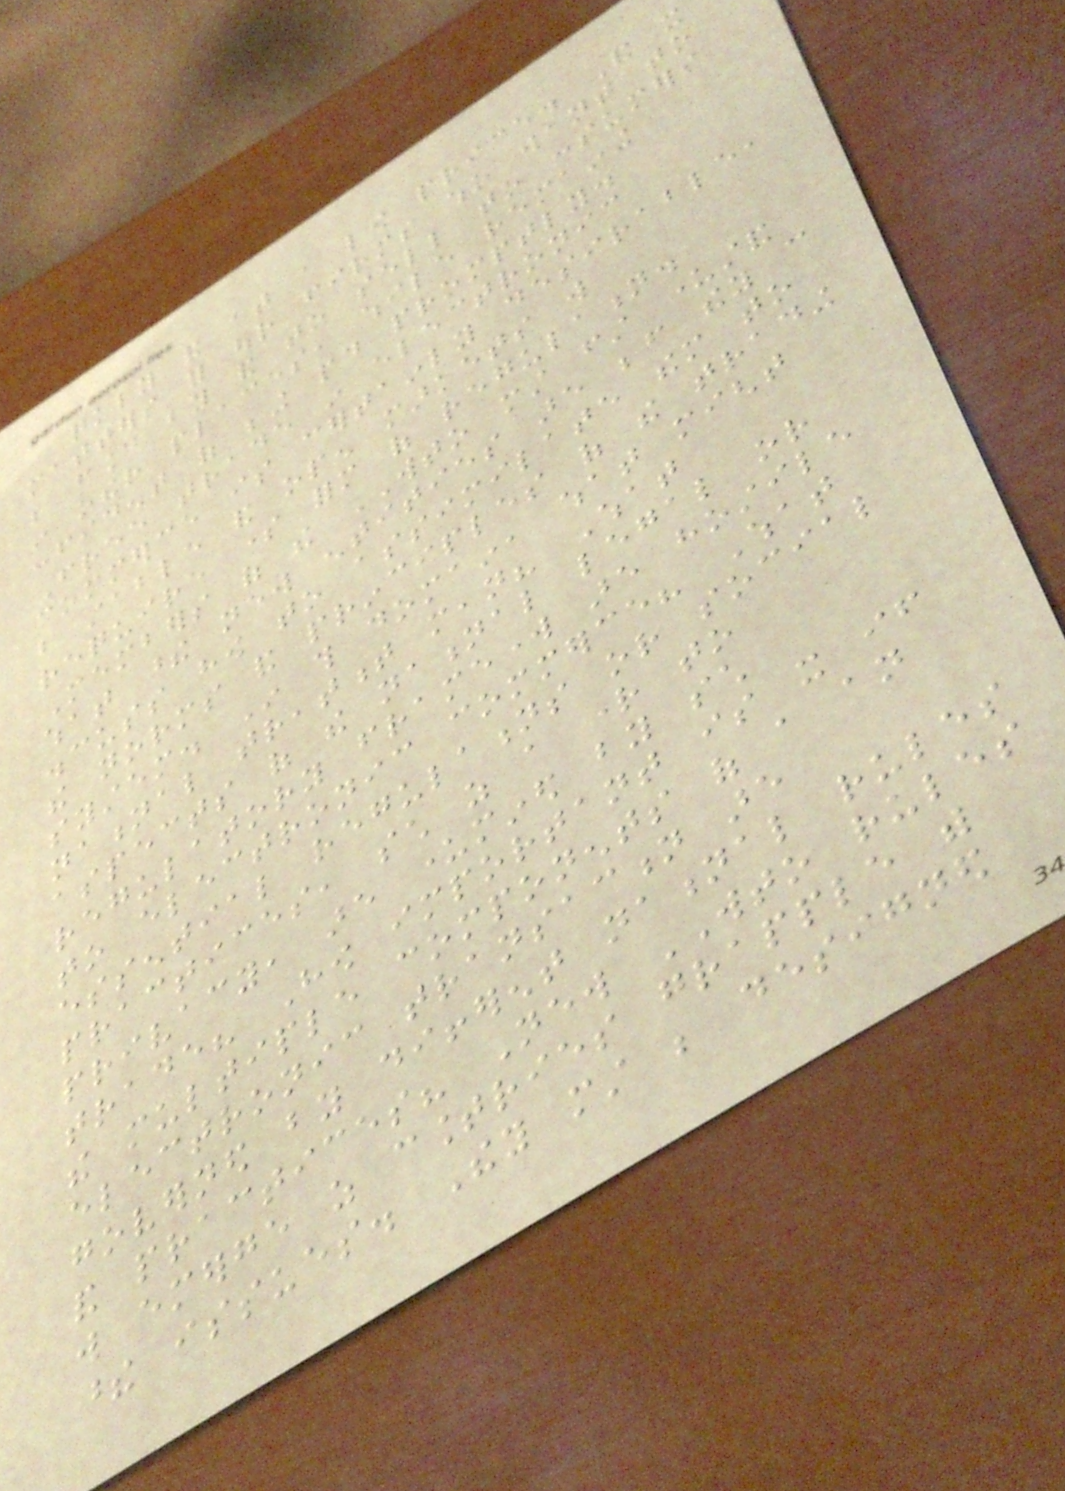quickly and at a low price. And it
matters for our firms who want to
be found by and to sell to consumers
in other places, while remaining
confident of being paid promptly.
Free trade in electronic
commerce is certainly desirable,
but stable and open markets will
require some form of regulation.
Members of the WTO must first understand
what these new entities are before they can
discuss how to assimilate them to
the norms and principles of the trading
system. In this domain, what might
national treatment mean? What
aspects of the national legal or
regulatory framework are hostile
to electronic commerce? What
essential regulations or social
practices, such as a right to
privacy, are undermined by such
trade? How important is it if
the multiple components of a an
electronic transaction are
governed by different national rules
and practices? New WTO rules
will emerge as countries grapple with
these issues. They must be designed
